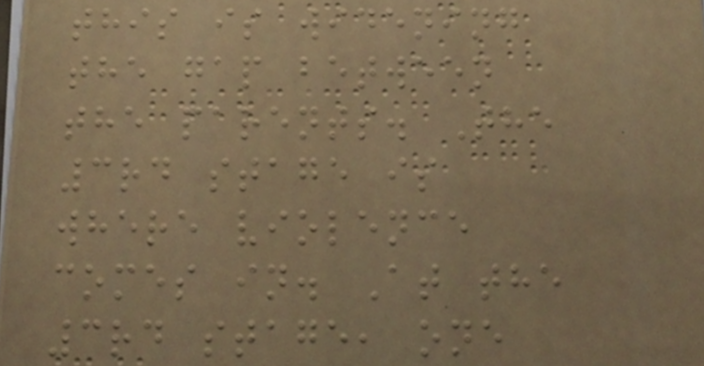this is widening
the gap between
the parents. The
3rd stage is
where violence
comes in. At the
3rd stage, one
